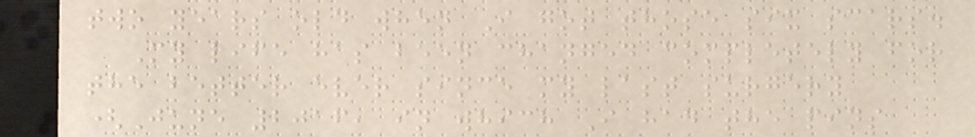two years old when I got those six scars.
My life has been changed completely for
the better ever since my last surgery
(June 2016, in which I had the pins
